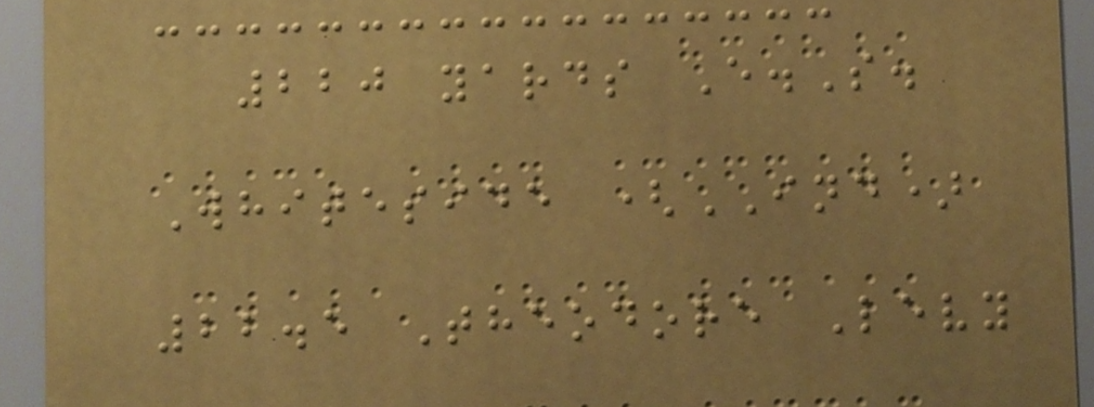220 yards E.S.
Whiteside (IND)
22.5 Theodore Levy
